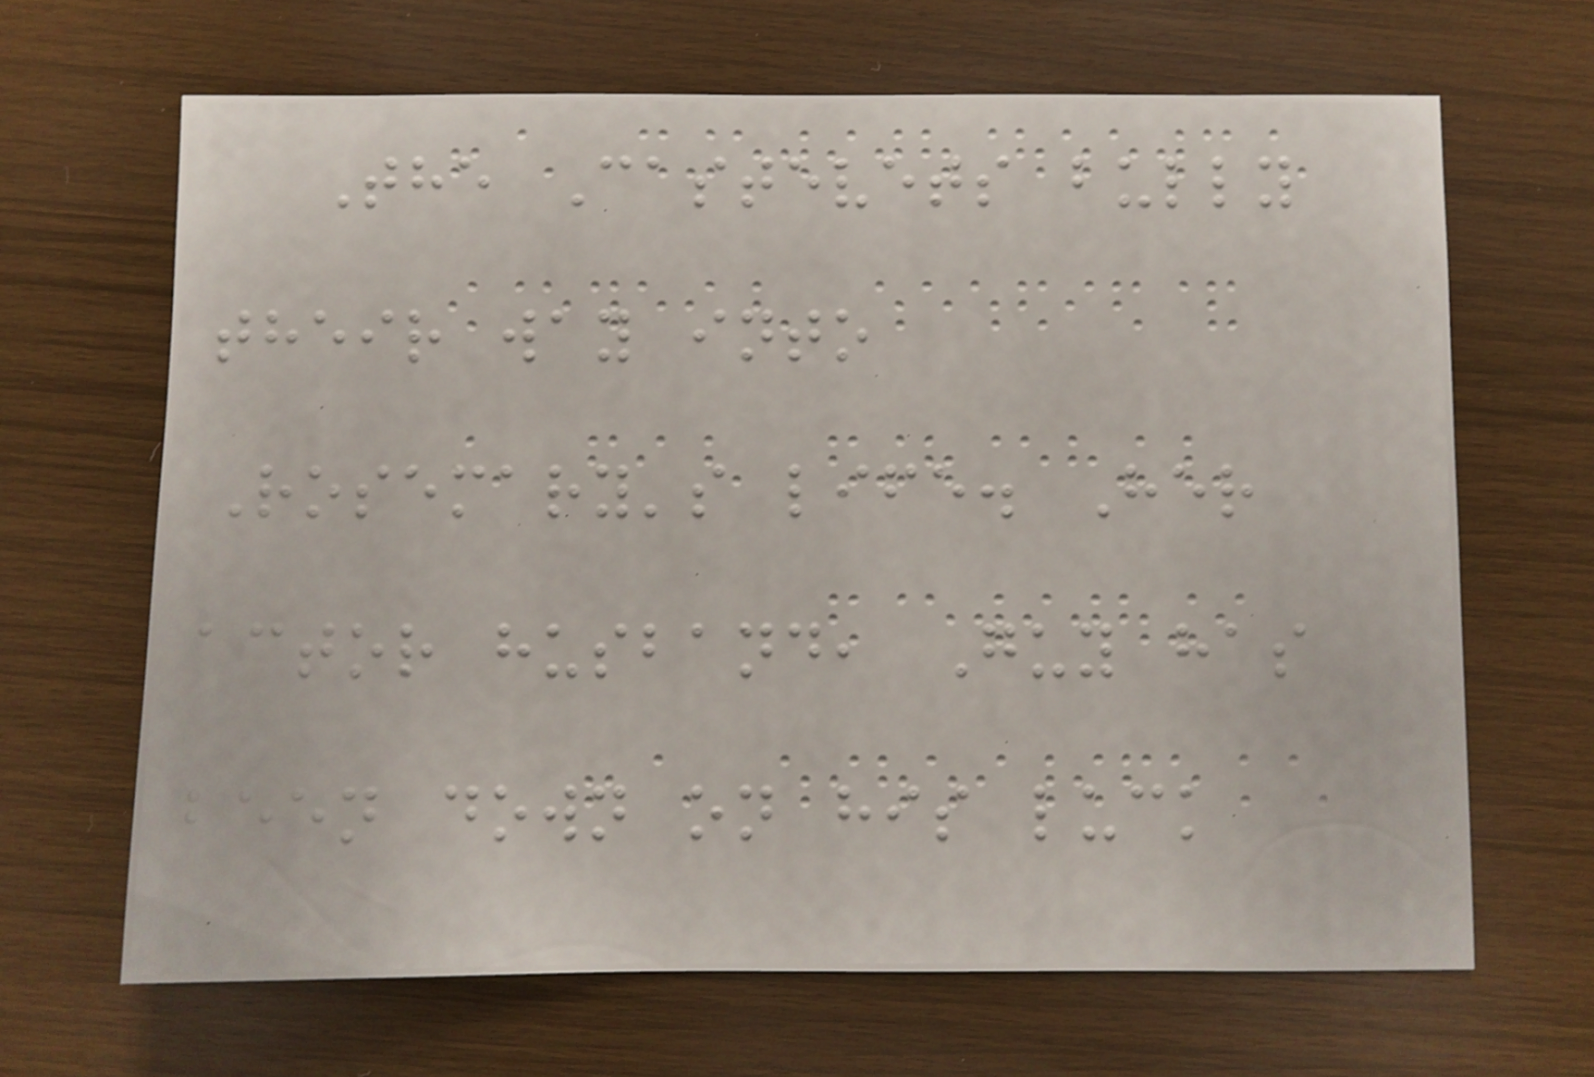The Castevets bully
their way into
Rosemary's life. Her
actor husband, Guy has
been down on his luck
